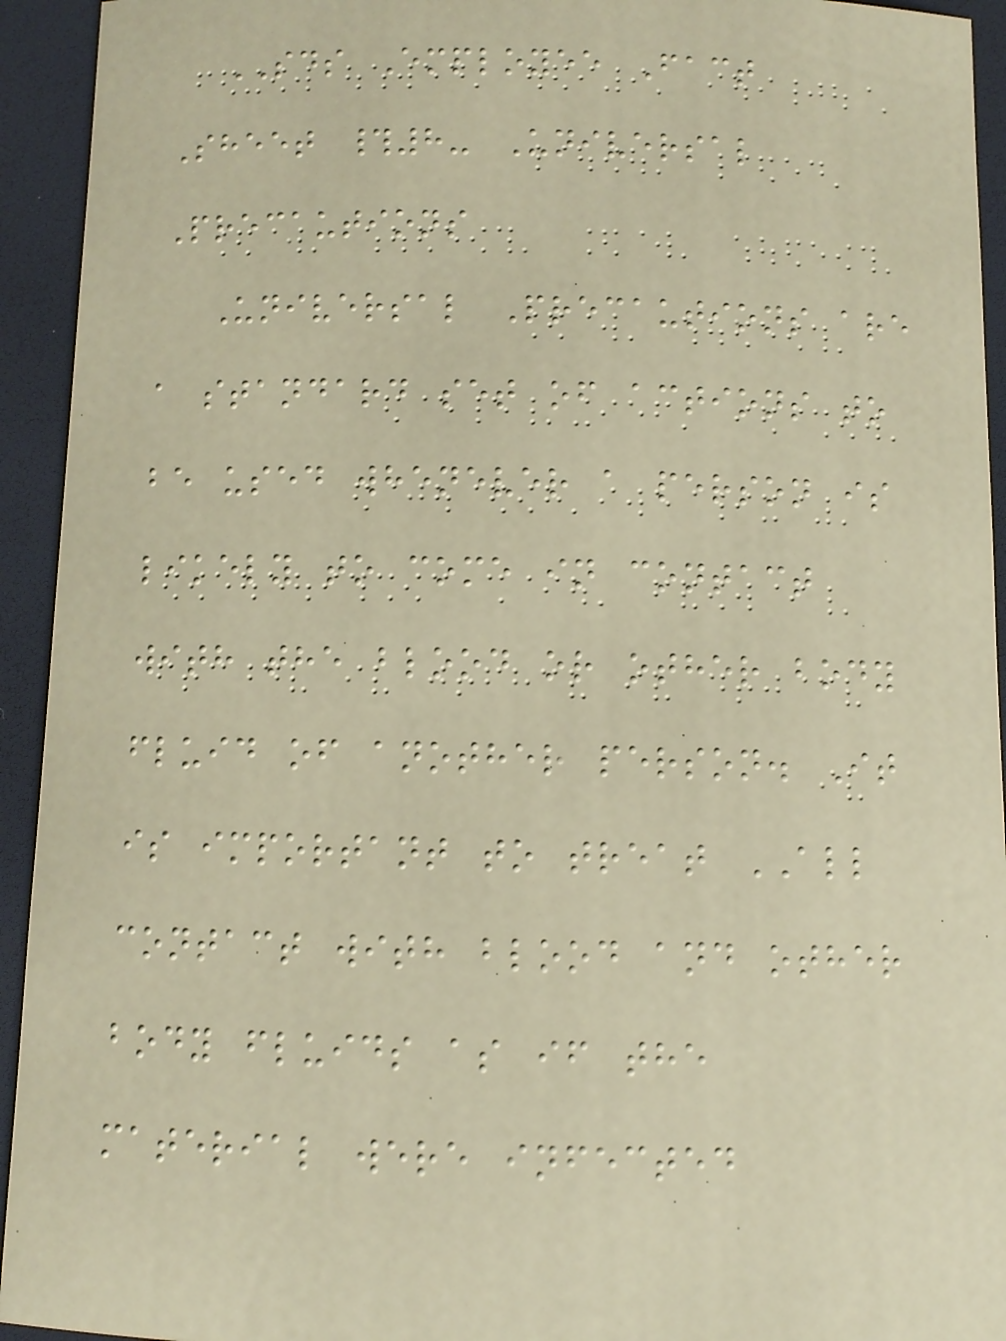SDS Employee Fact
Sheet #8- Universal
Precautions
Universal Precautions are
a standard set of actions to
be used whenever a person is
likely to come in contact
with the blood or other body
fluid of another person. It
is important to treat ALL
contact with blood and other
body fluids as if the
material were infected
